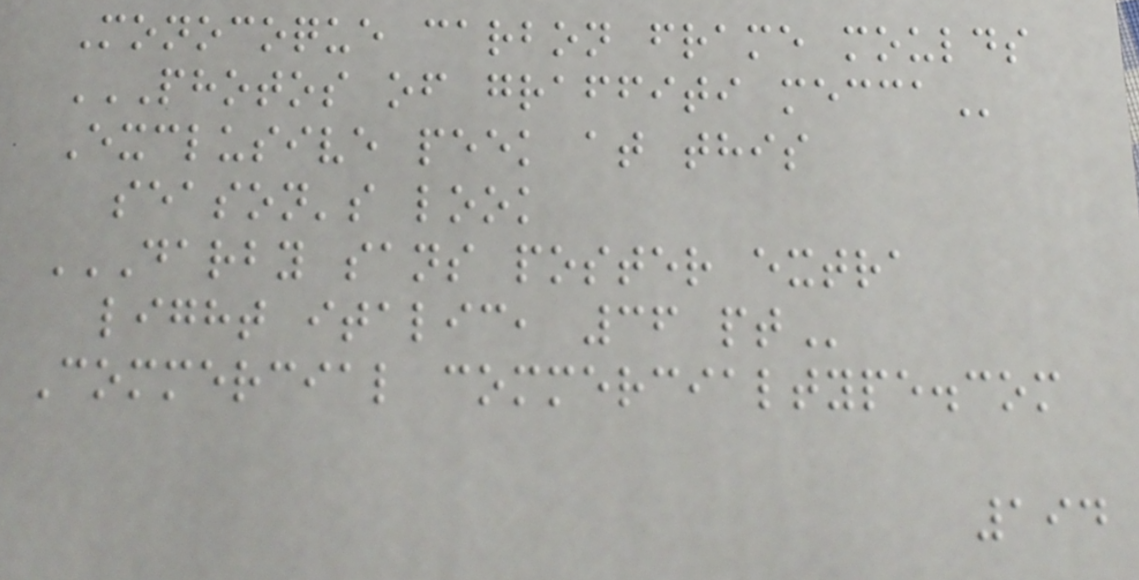Monocoque carbon frame moulds
PHOTOS OF GRAFFITI MECCA
Exclusive peek at this
season's look
DARBY SANS POSTER EXTRA
LIGHT ITALIC, 36 PT
Commercial commercialtype.com
194
